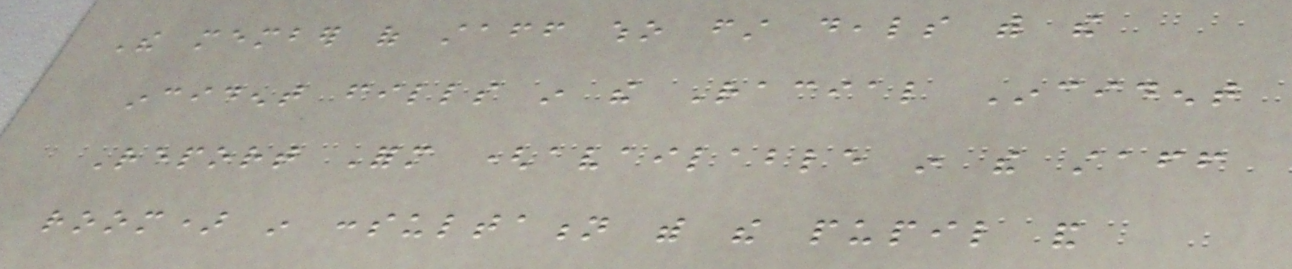The member of staff who first deals with the
incident fills in the Racial Incident
Report Form (available in the staff
room) in consultation with the pupil and
